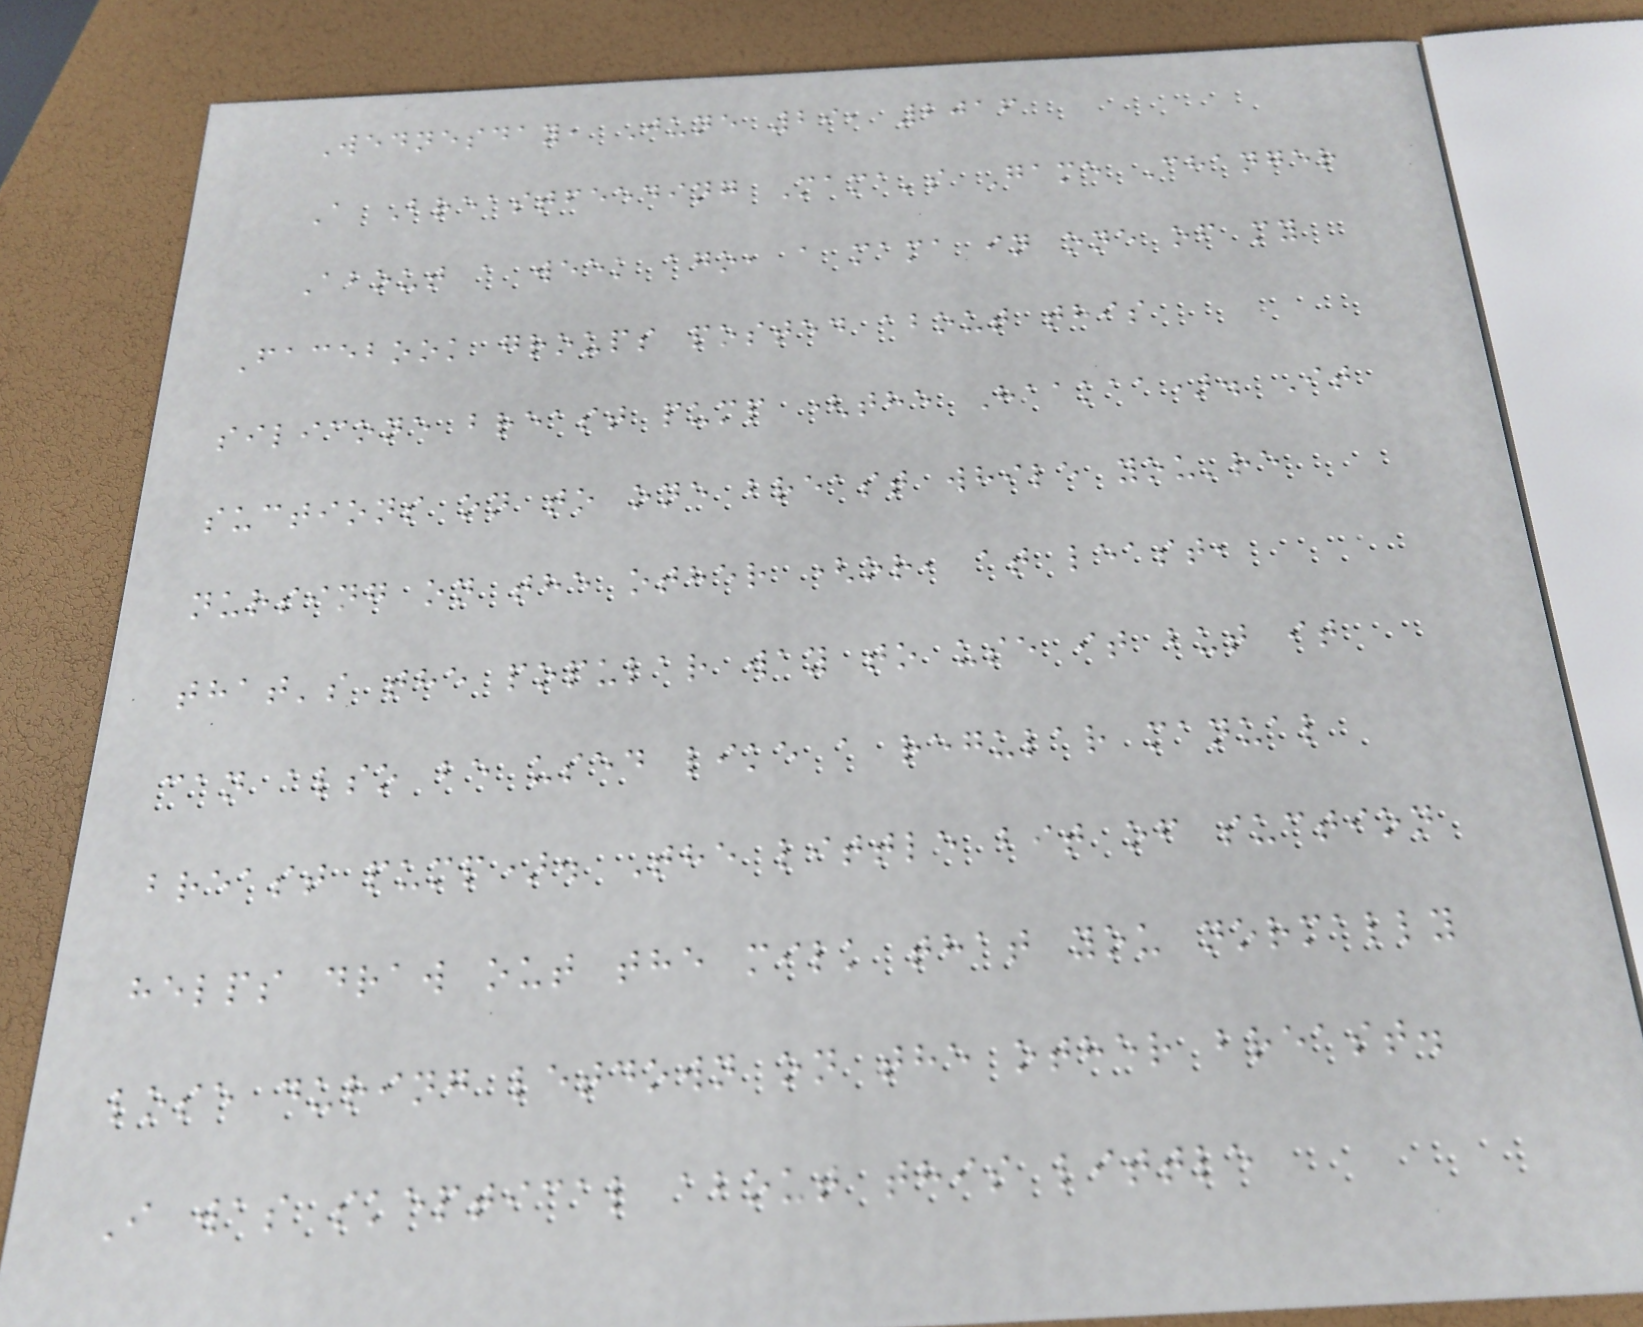Wednesday, June 29, 2016
A Breastfeeding Mama's Game Changer
About a week ago, a mama in one of my
Facebook groups posted about this
silicone breast pump (the Haakaa). It
suctions on to one breast while you're
nursing on the other (or, at least,
that's the popular way to use it but it
can also be used like a regular manual
breast pump). The little bit of suction
helps draw out the milk that you normally
lose during letdown on the other breast.
I was skeptical about this little
